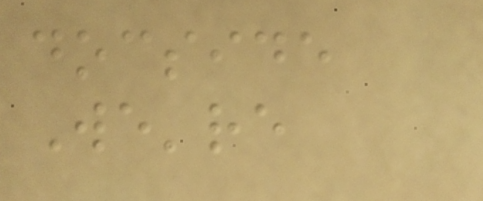docside
We're
